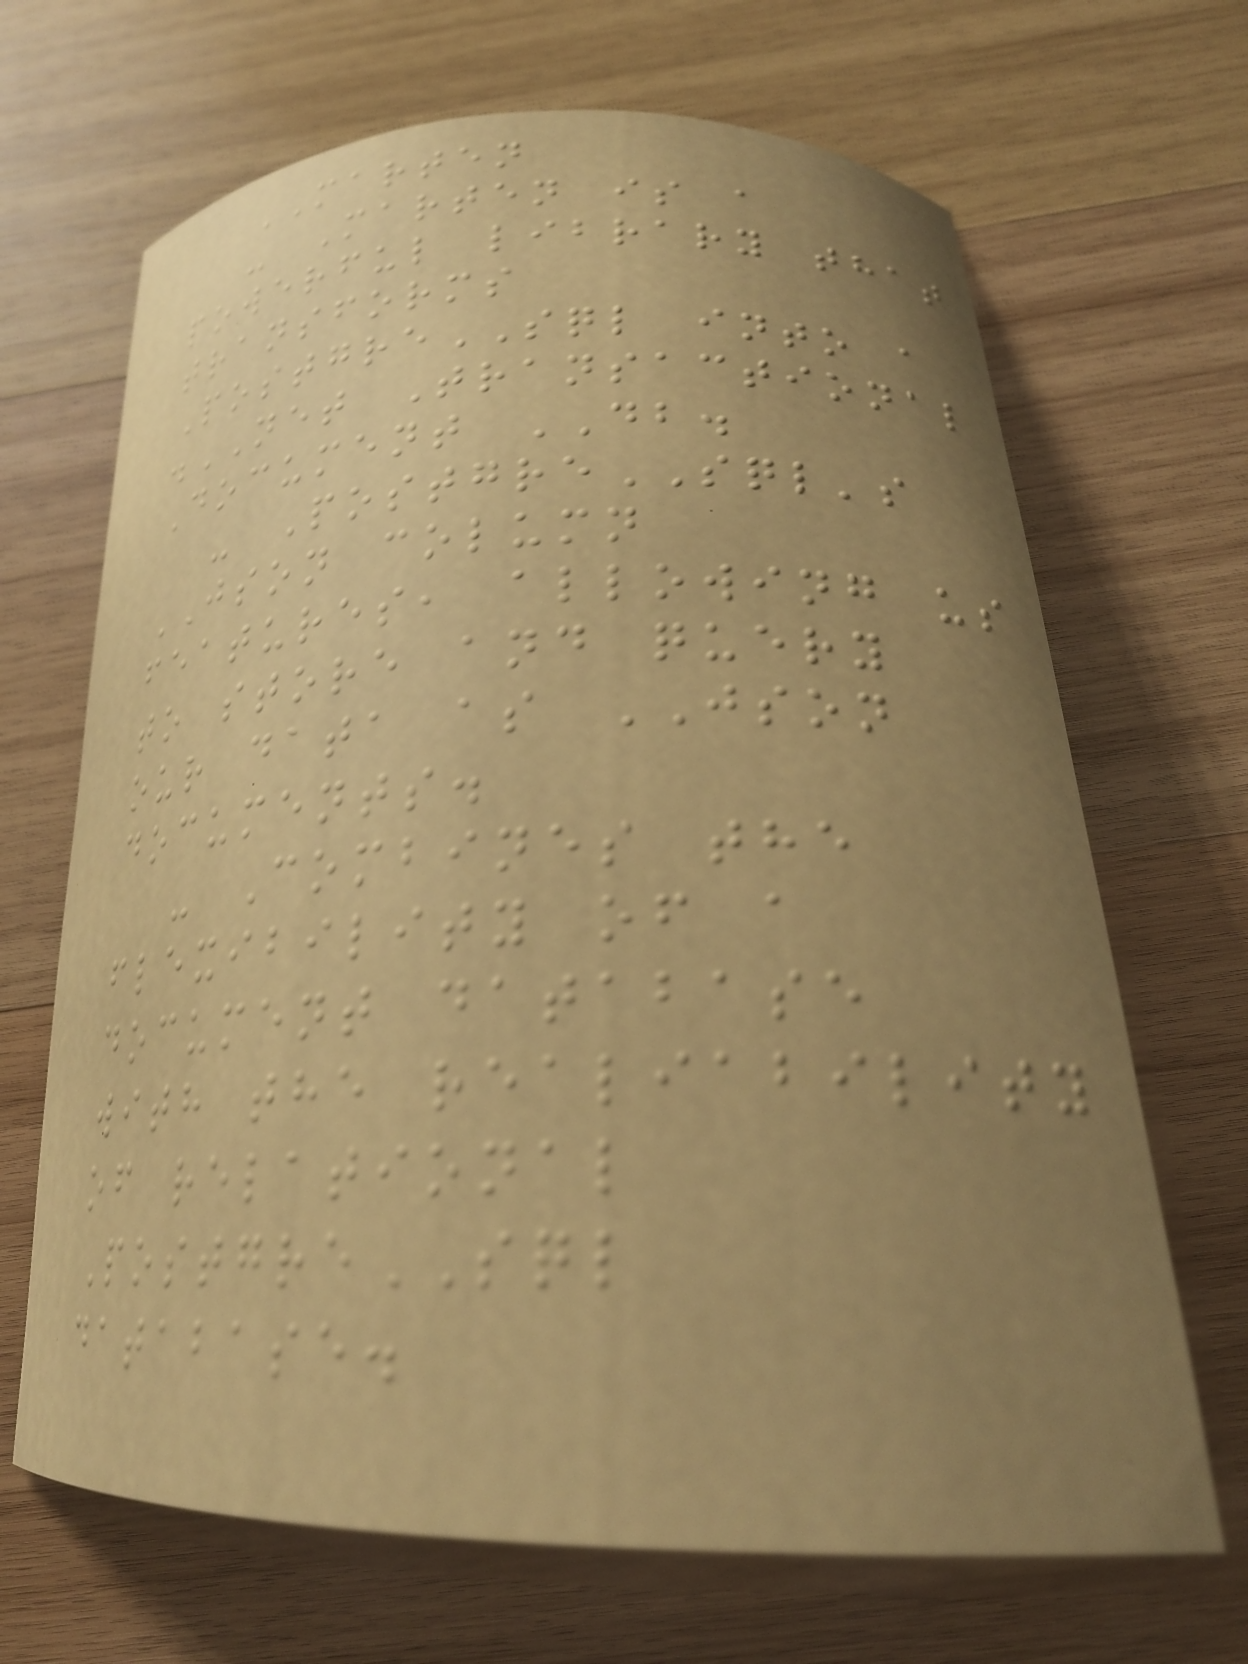MARTEN
- Marten is a
powerful library that
transforms
PostgreSQL into a
.NET Transactional
Document DB.
- PostgreSQL's
JSON column
features, allowing us
to store and query
our data as JSON
documents.
- Combines the
flexibility of a
document database
with the realiability
of relational
PostgreSQL
database.
